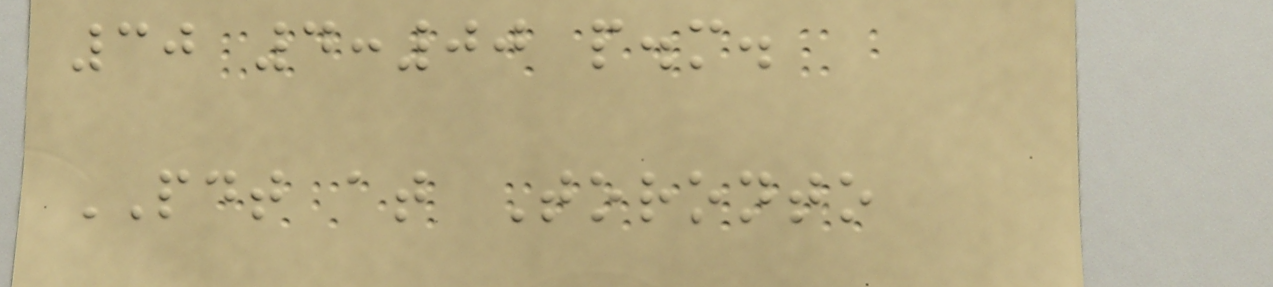30 4:00 p.m.
PDT at Toronto
